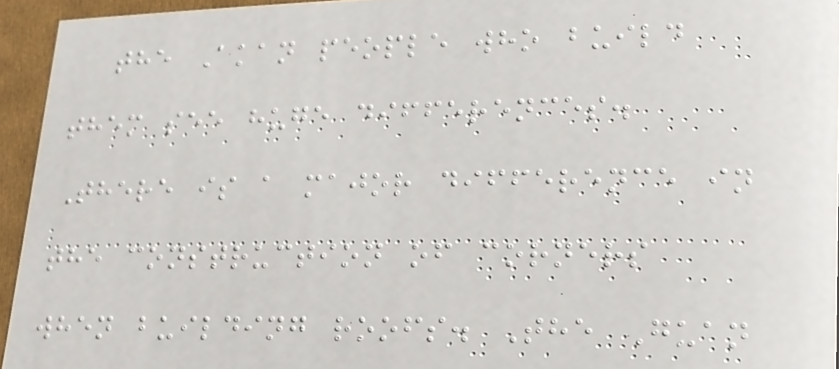the Akan people who build
them see huge differences.
There is a major difference in
the construction of corners
when building roofs. The Guan
